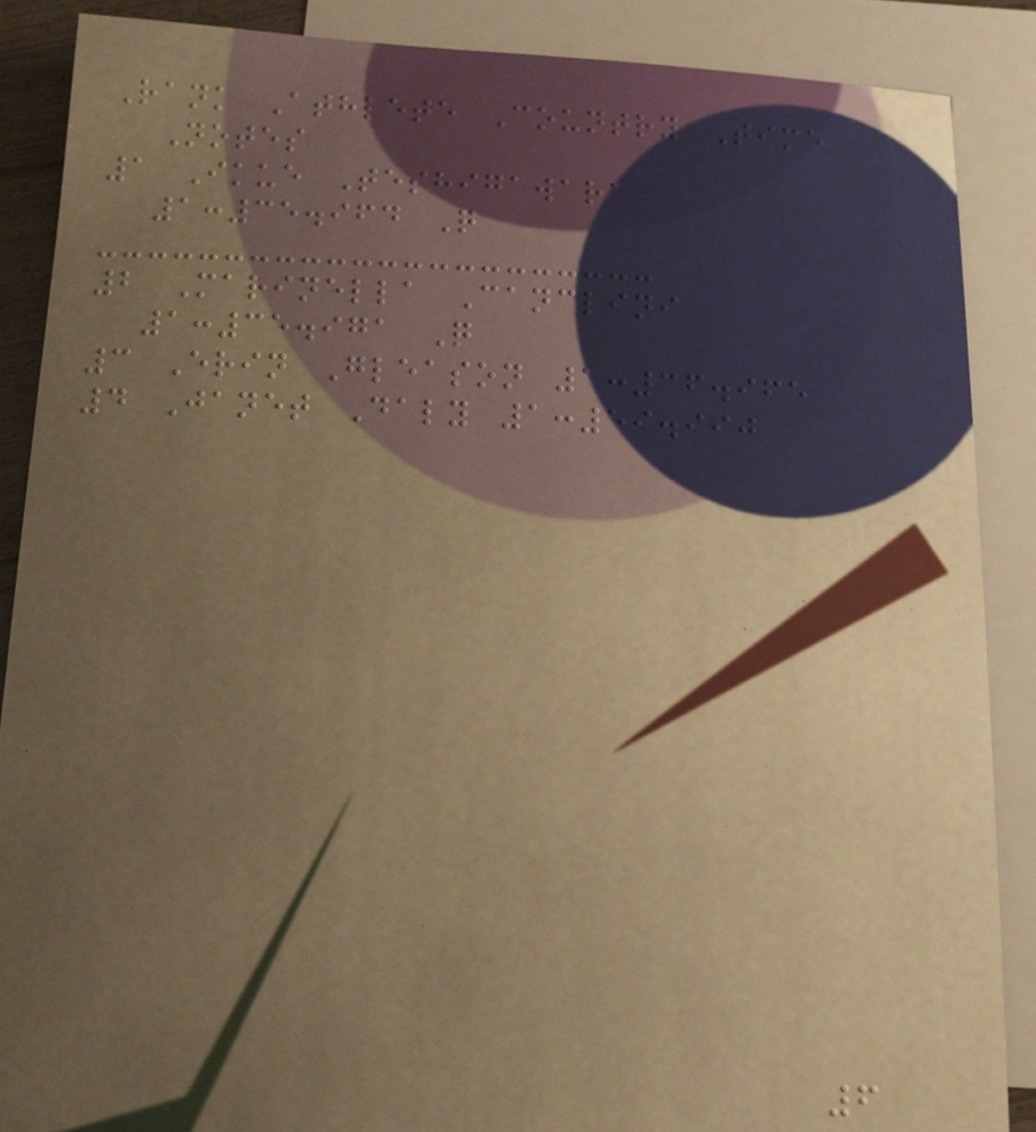Rank Athlete Country Time
Notes
1 Ikue Teshigawara
1:35.964 Q
2 Marinella Canclini
1:35.971 Q
3 Erin Gleason 1:36.965
4 Janet Daly 1:59.990
6
